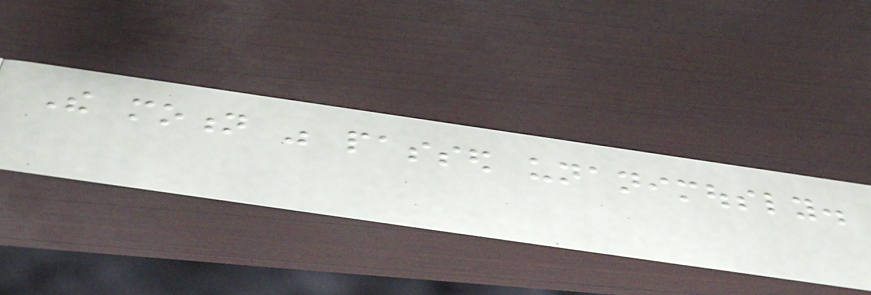The motion was passed unanimously.
